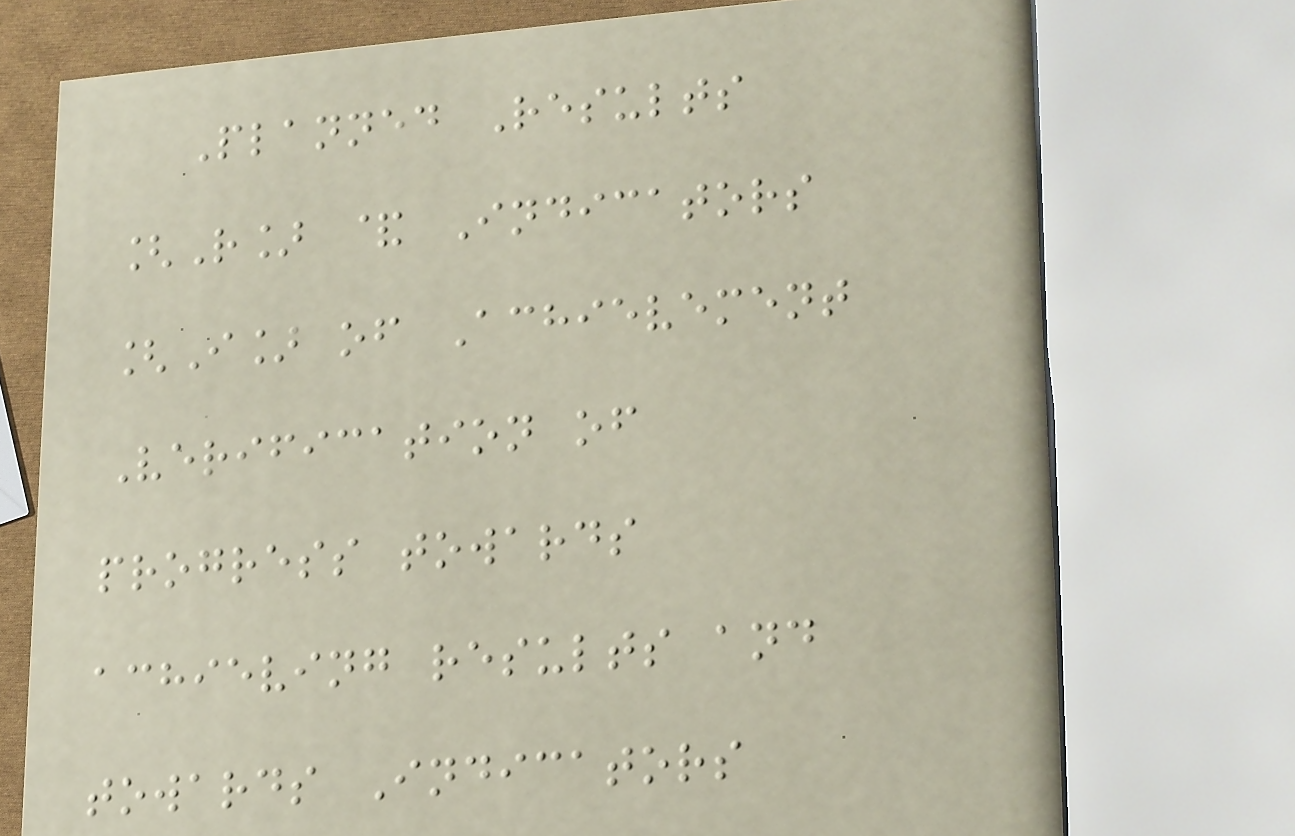Planned Results
[R] & Indicators
[I] of Achievement
Verification of
progress towards
achieving results and
towards Indicators
